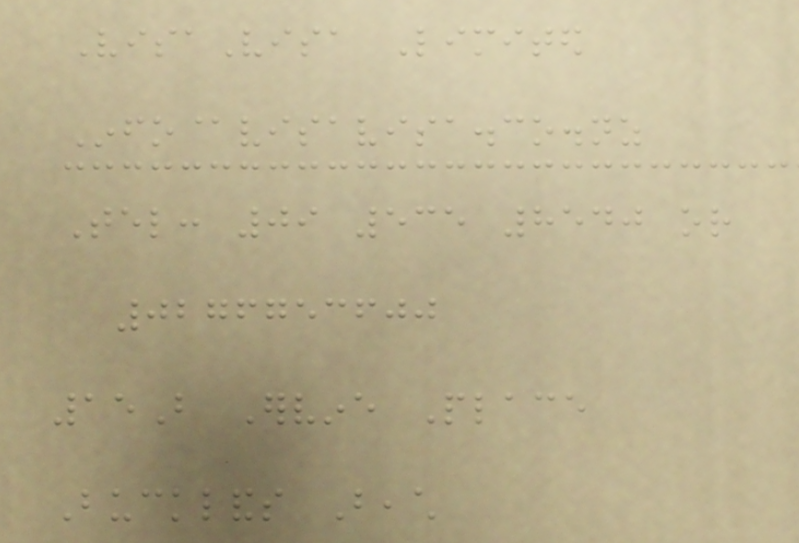VisaVisa Limited
Info@visavisa.co.nz
Tel: 09 535 8540 or
0276753600
15B Ervine Place
Bucklands Beach
